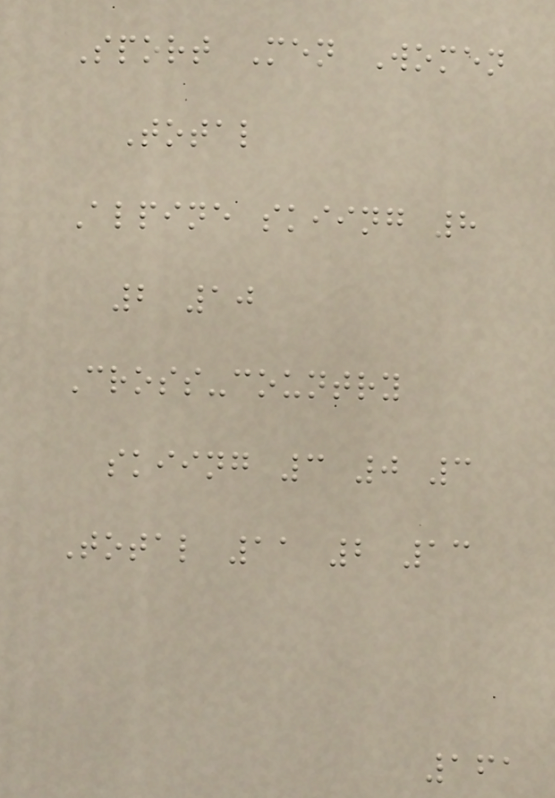Sport Men Women
Total
Alpine skiing 8
2 10
Cross-country
skiing 3 0 3
Total 11 2 13
161
